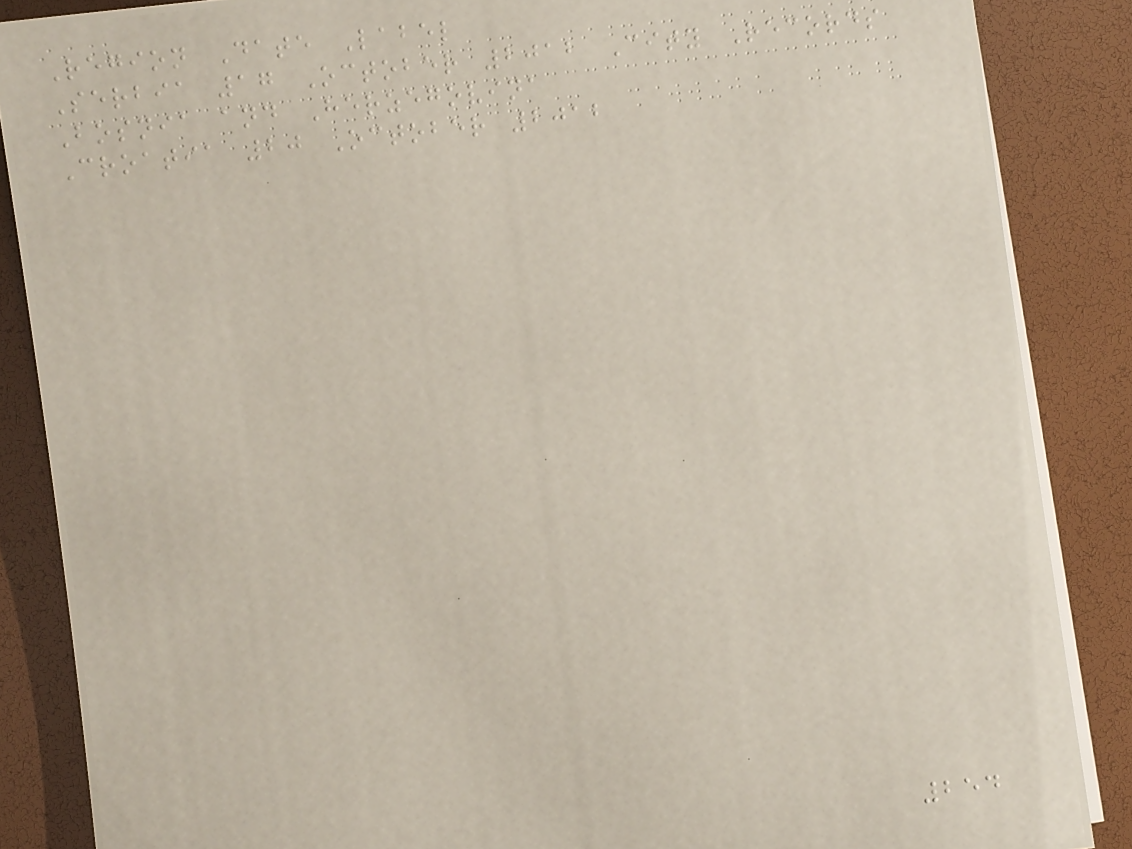Region Date Label
Serbia 17 October 2012 City Records
Bosnia and Herzegovina
Croatia 20 October 2012
254
